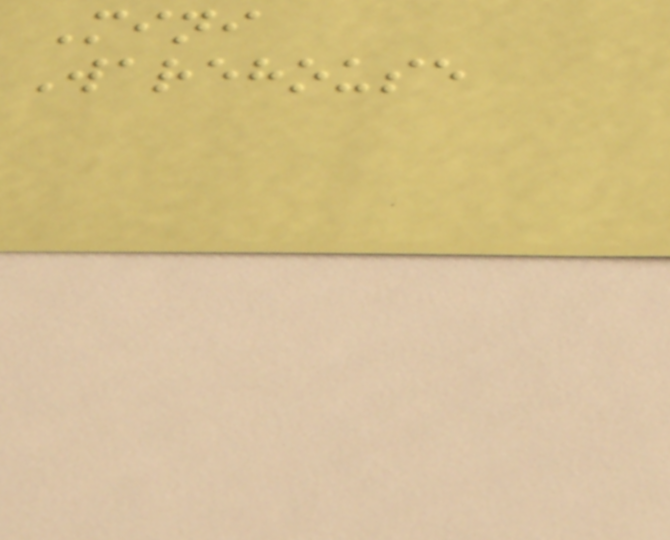Mini
Warehouse
